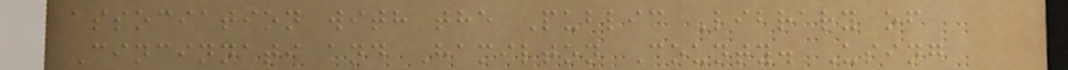association with the Public Library of
Cincinnati and Hamilton County. Using
